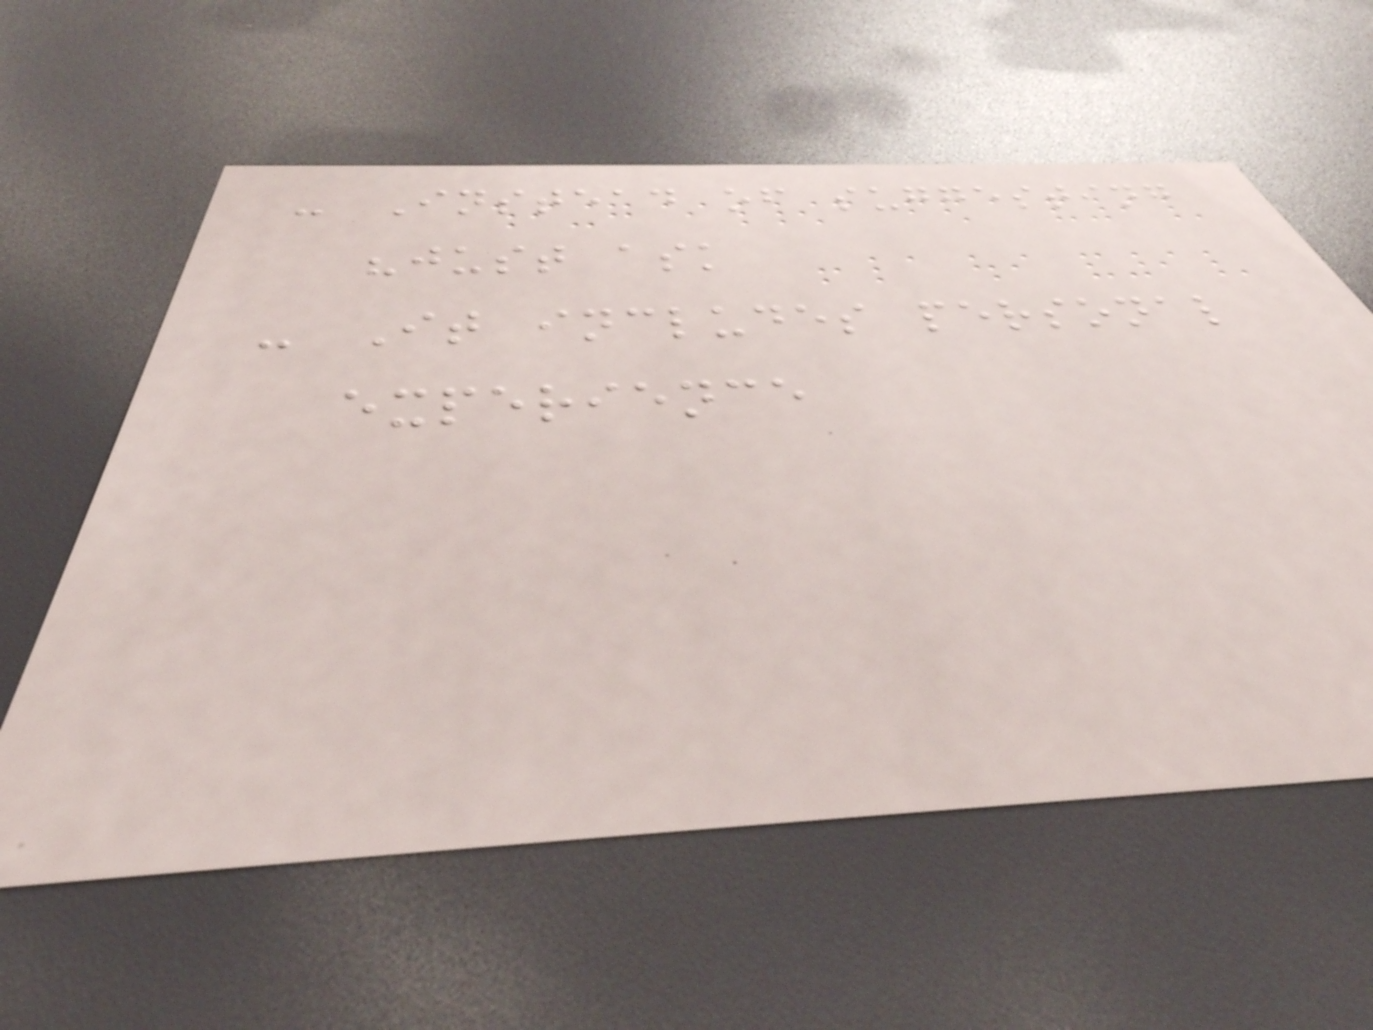- Instead of suggesting
"just ask
- It includes personal
experience
